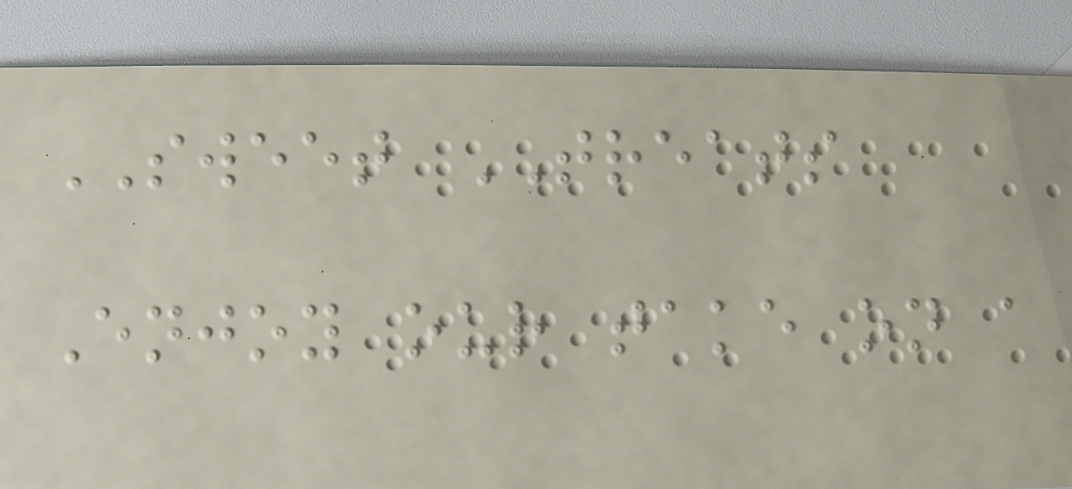SWEET TREATS
Enjoy our take on a
